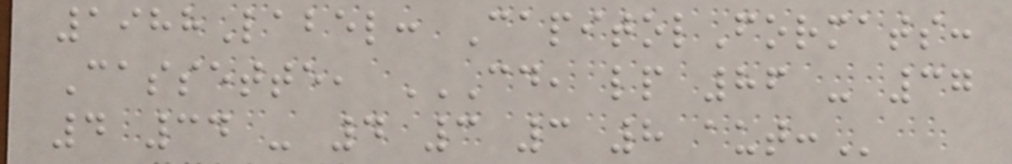1988Label: CapitolFormats:
Cassette, CD, LP 86 - 37
4 34 - 4 3 3 8 AUT:
